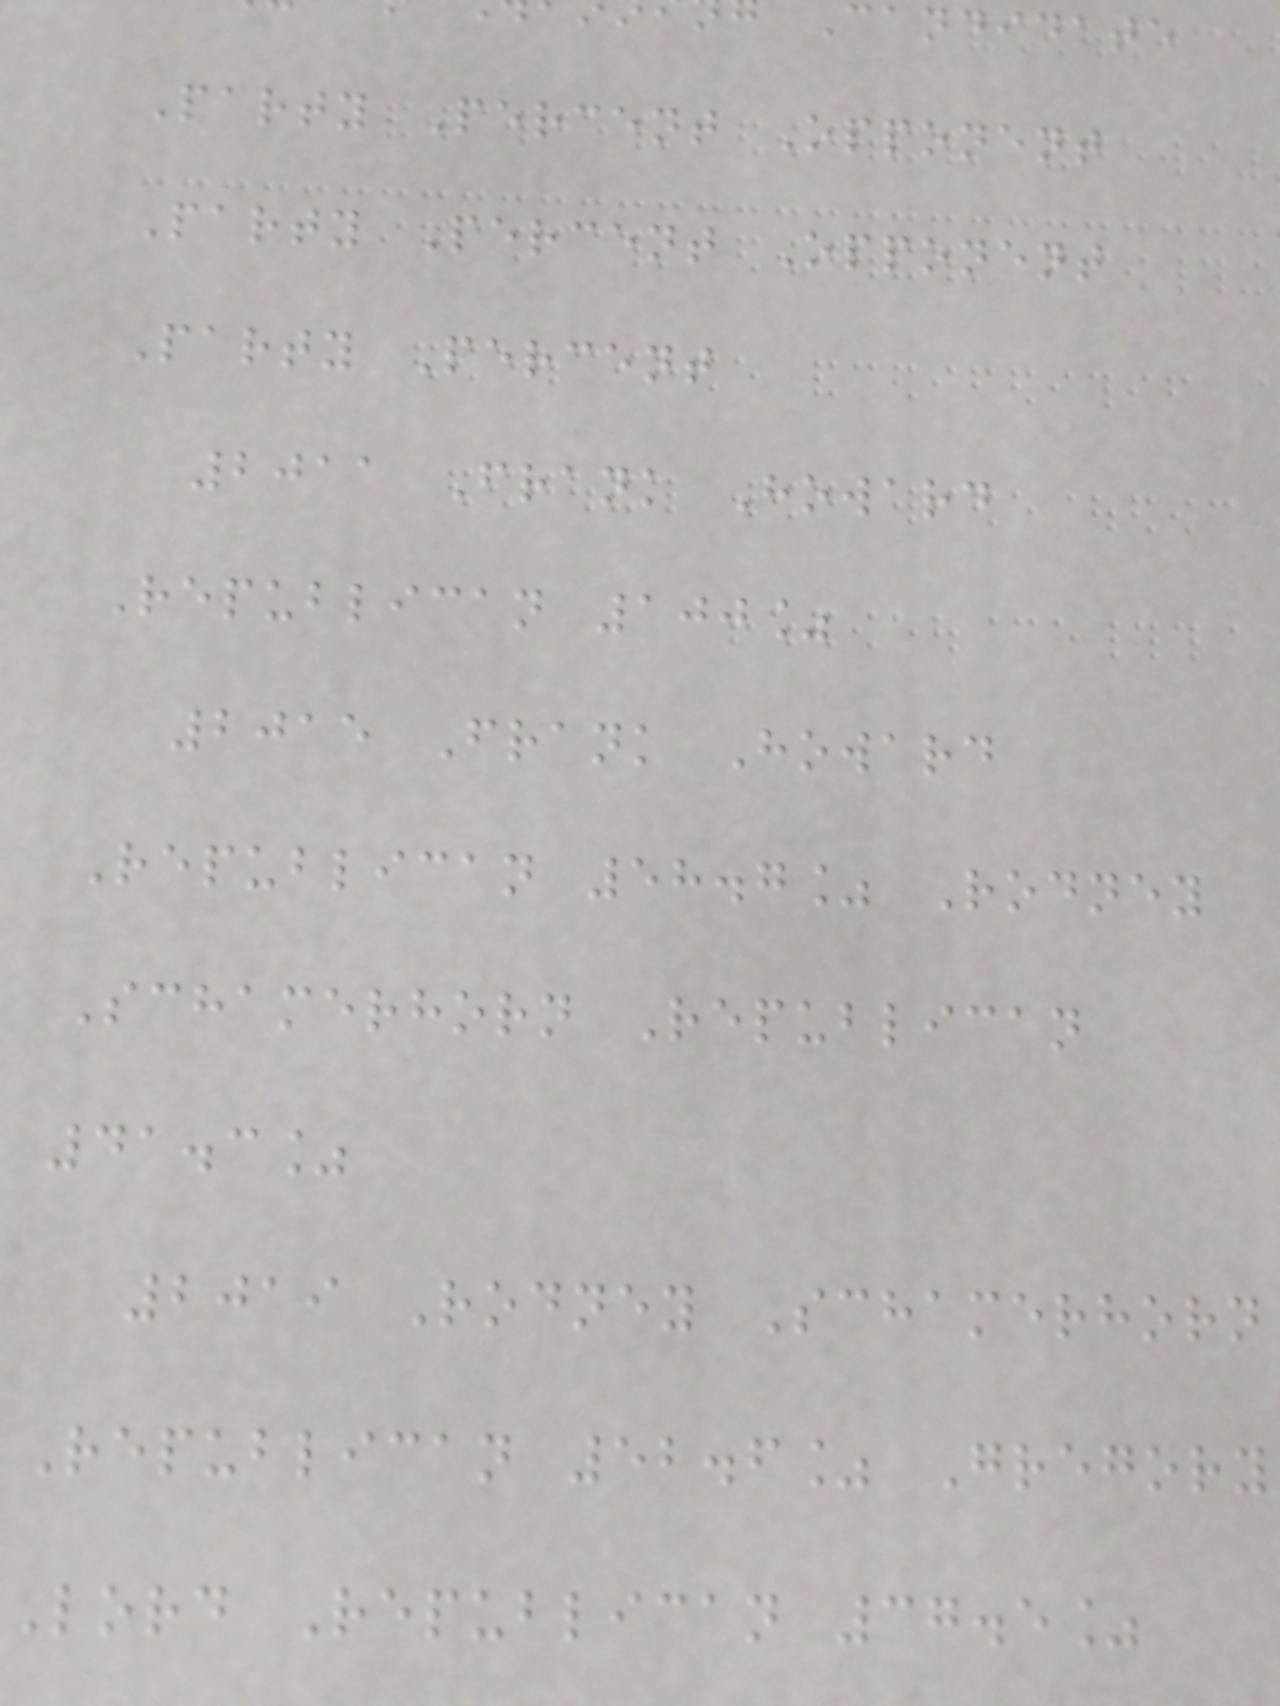candidate
Party Percent Opponent
Party Percent Opponent
Party Percent
2011 Frank Howard
Republican 100%
2015 Frank Howard
Republican 58.7% Rodney
Schamerhorn Republican
41.3%
2019 Rodney Schamerhorn
Republican 52.6% Gregory
Lord Republican 37.5%
